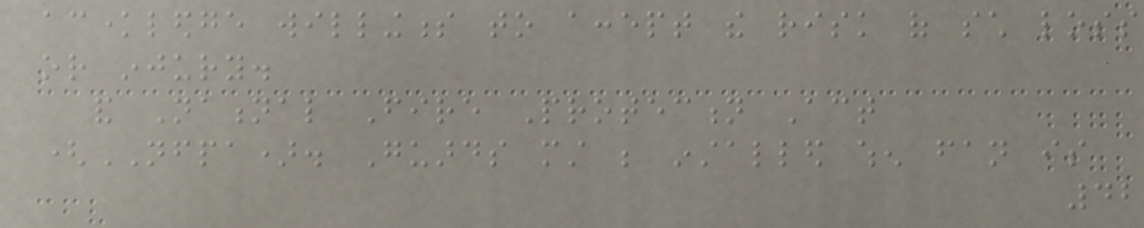acknowledge willingness to accept the risk of such loss
or injury.
and National Fire Protection Act
(NFPA). Guards must be installed when fan is
42
